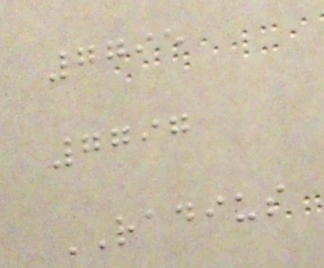7795
7797
RADIUS
